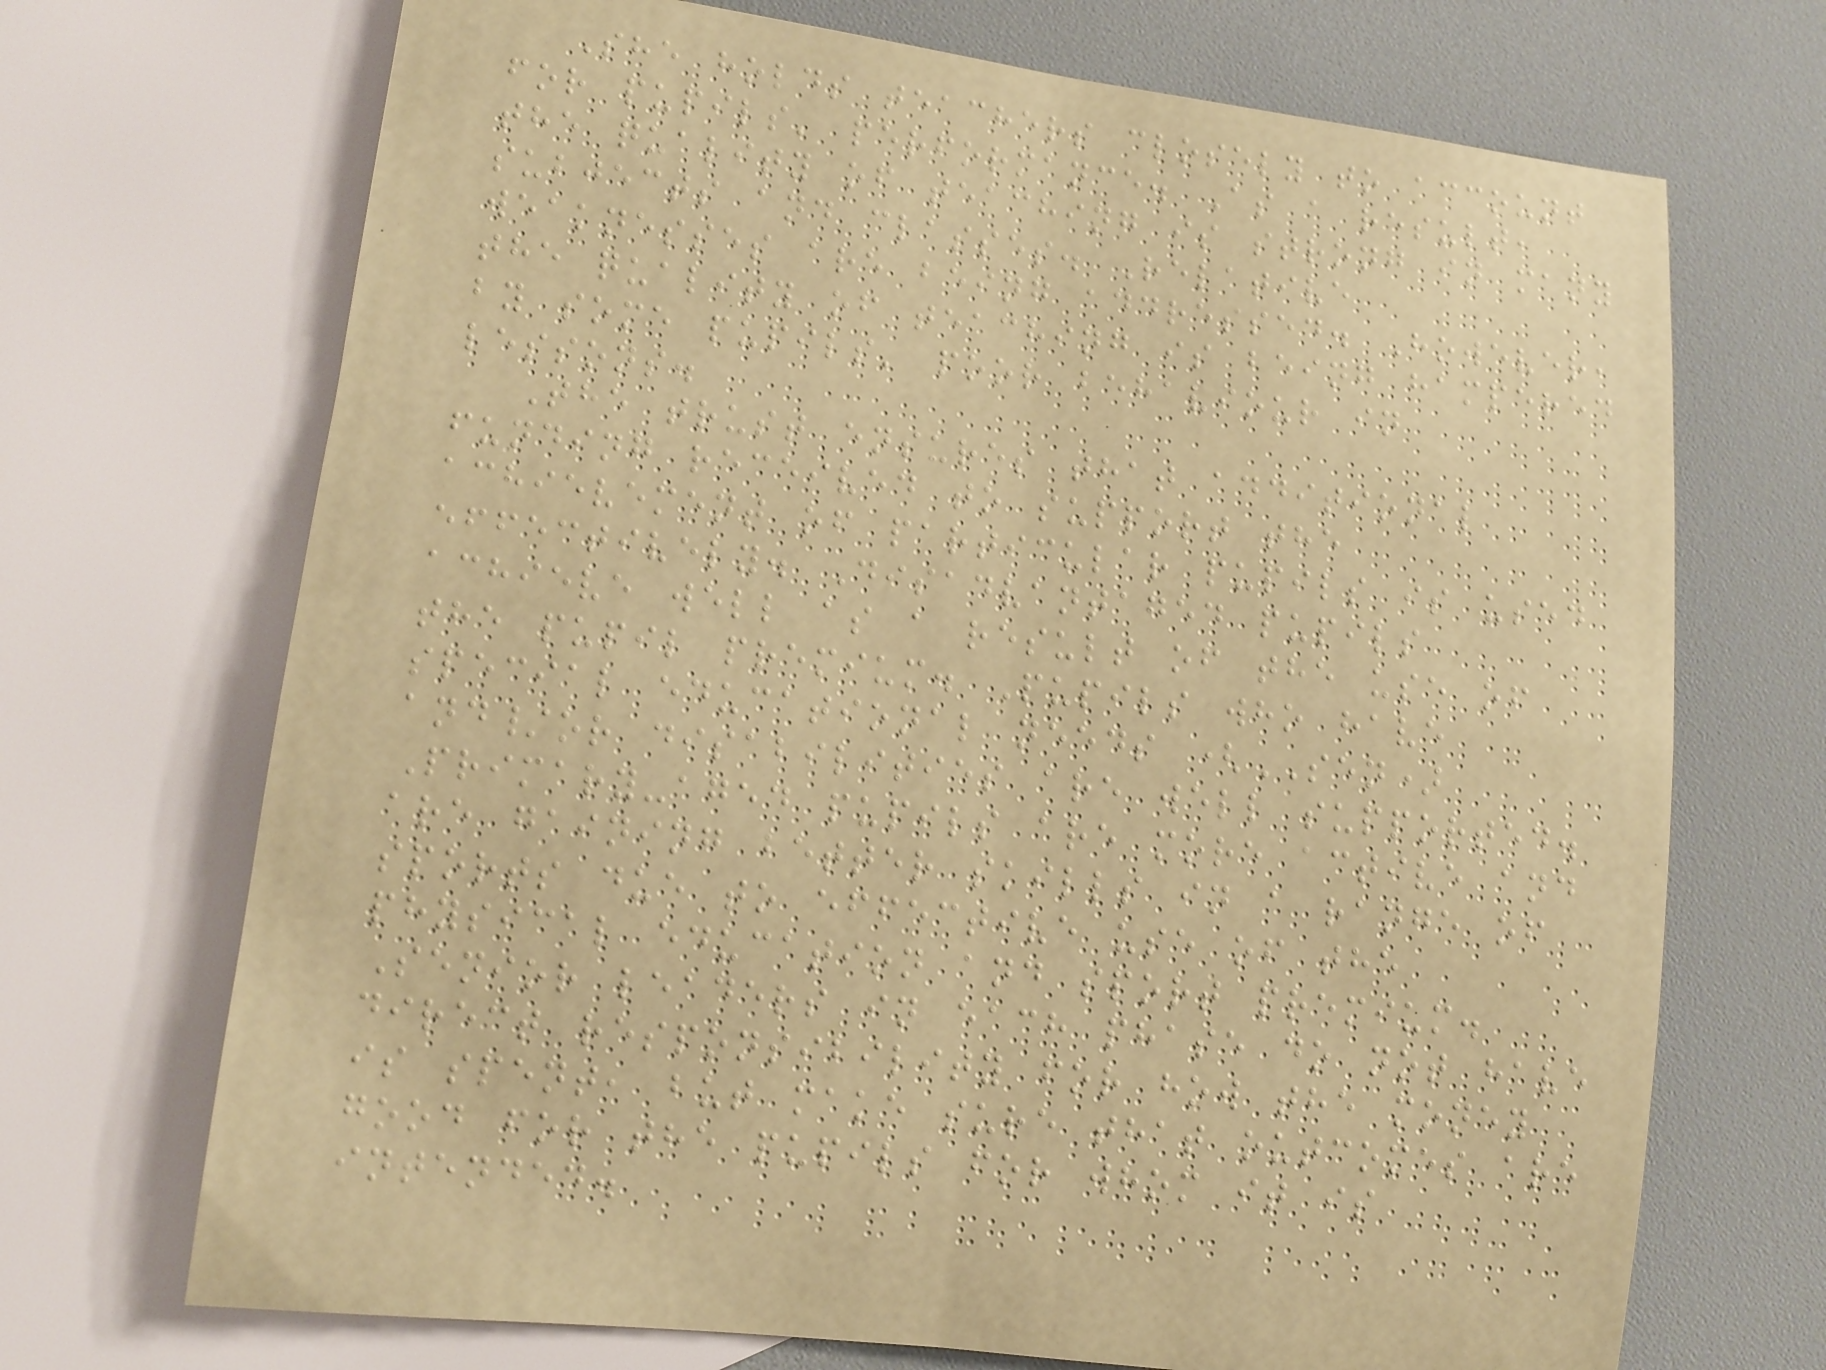She holds teachers closely to account
for pupils' performance. As a result,
the quality of teaching is strong in many
subjects and classes. Relative
weaknesses are being addressed. However,
the quality of teaching is being hampered
by some pupils' poor behaviour in
lessons.
The trust ensures that additional
funding received to support the
achievement of particular pupils is used
effectively. Disadvantaged pupils
achieve well as a result of the use of
the pupil premium. Pupils who have
special educational needs (SEN)
and/or disabilities are well supported.
Primary-aged pupils are more active and
are gaining better skills in a range of
sports due to effective use of the
physical education and sport premium.
Senior leaders in each phase do not have
direct responsibility for how the money
is spent, but make sure that outcomes are
good for the pupils for whom it is
intended.
